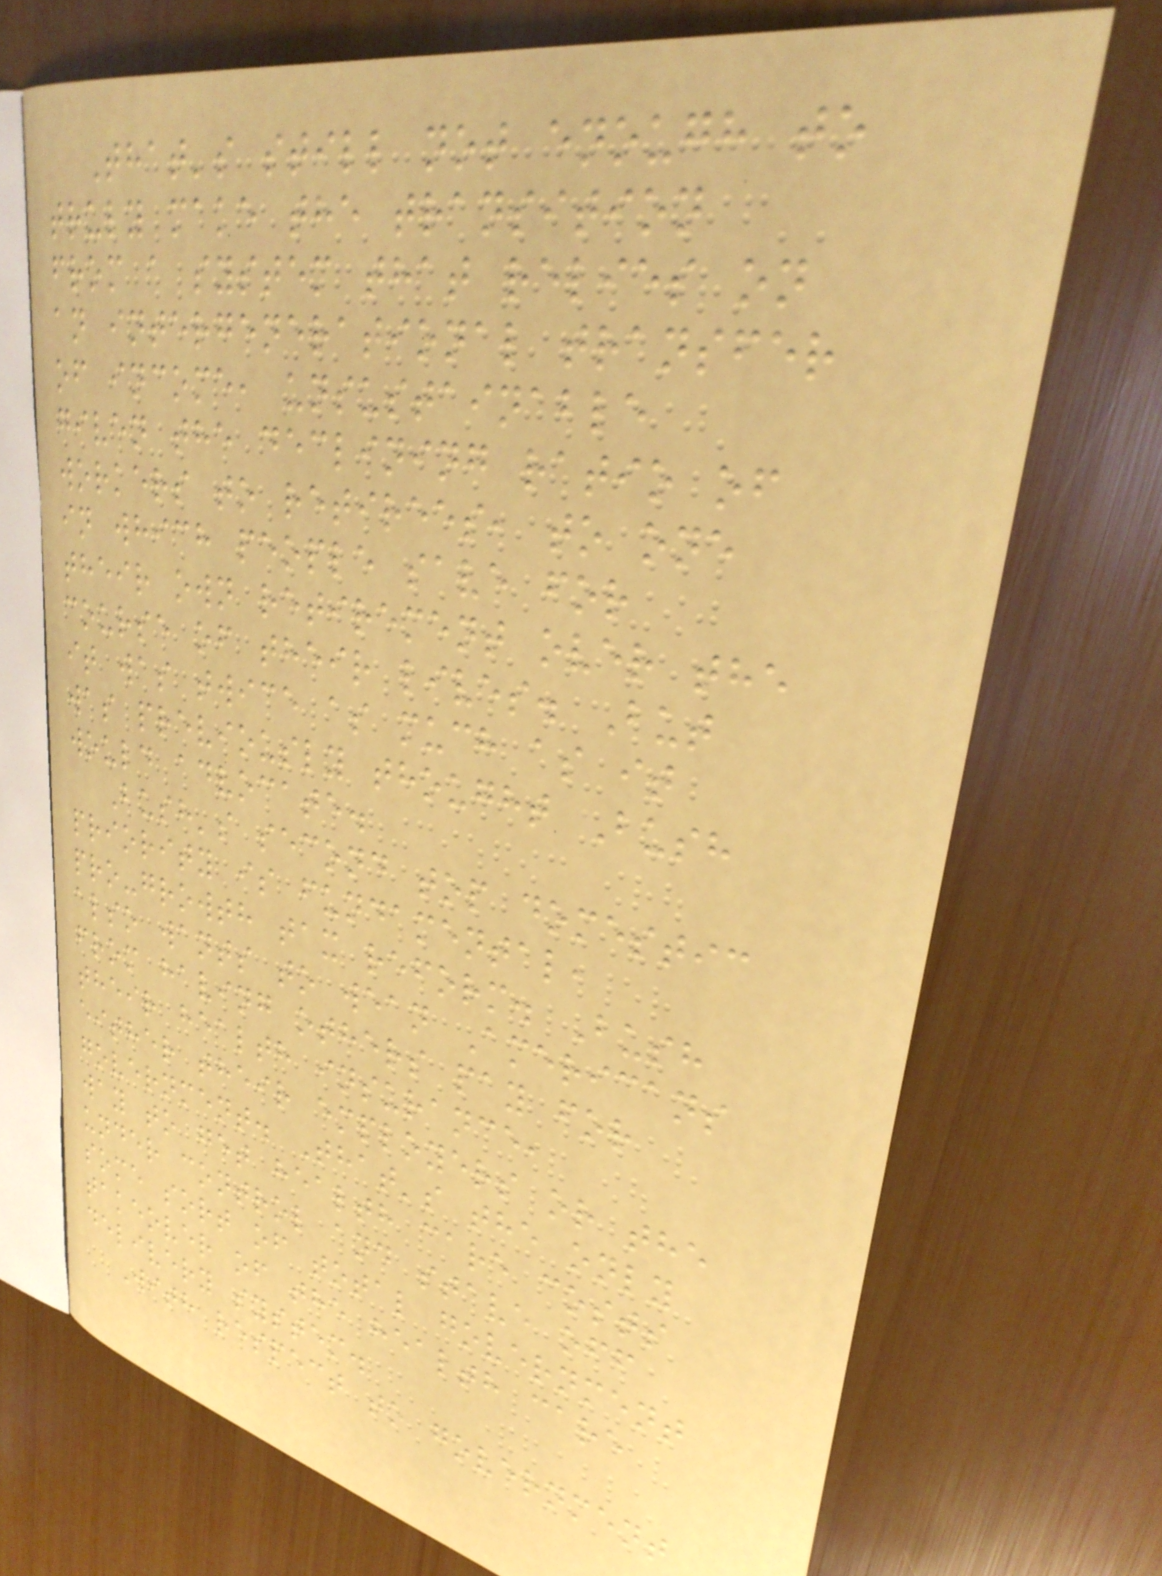That's still not enough to
truly make the transition
from a system that relies on
an intergenerational transfer
of income, unsustainable
given the declining ratio of
workers to retirees, to one
in which people save for
their own retirement over the
course of their lives. But
it was twice as much as it
was previously thought Bush
would advocate.
Bush's second top domestic
priority is fundamental,
pro-growth tax reform. Bush
also wants to wean Americans
from having others pay for
their health insurance,
either their employers or the
government. That's the only
way to get health care costs
under control and stave off
some sort of total government
takeover of the health care
delivery system.
With respect to government
